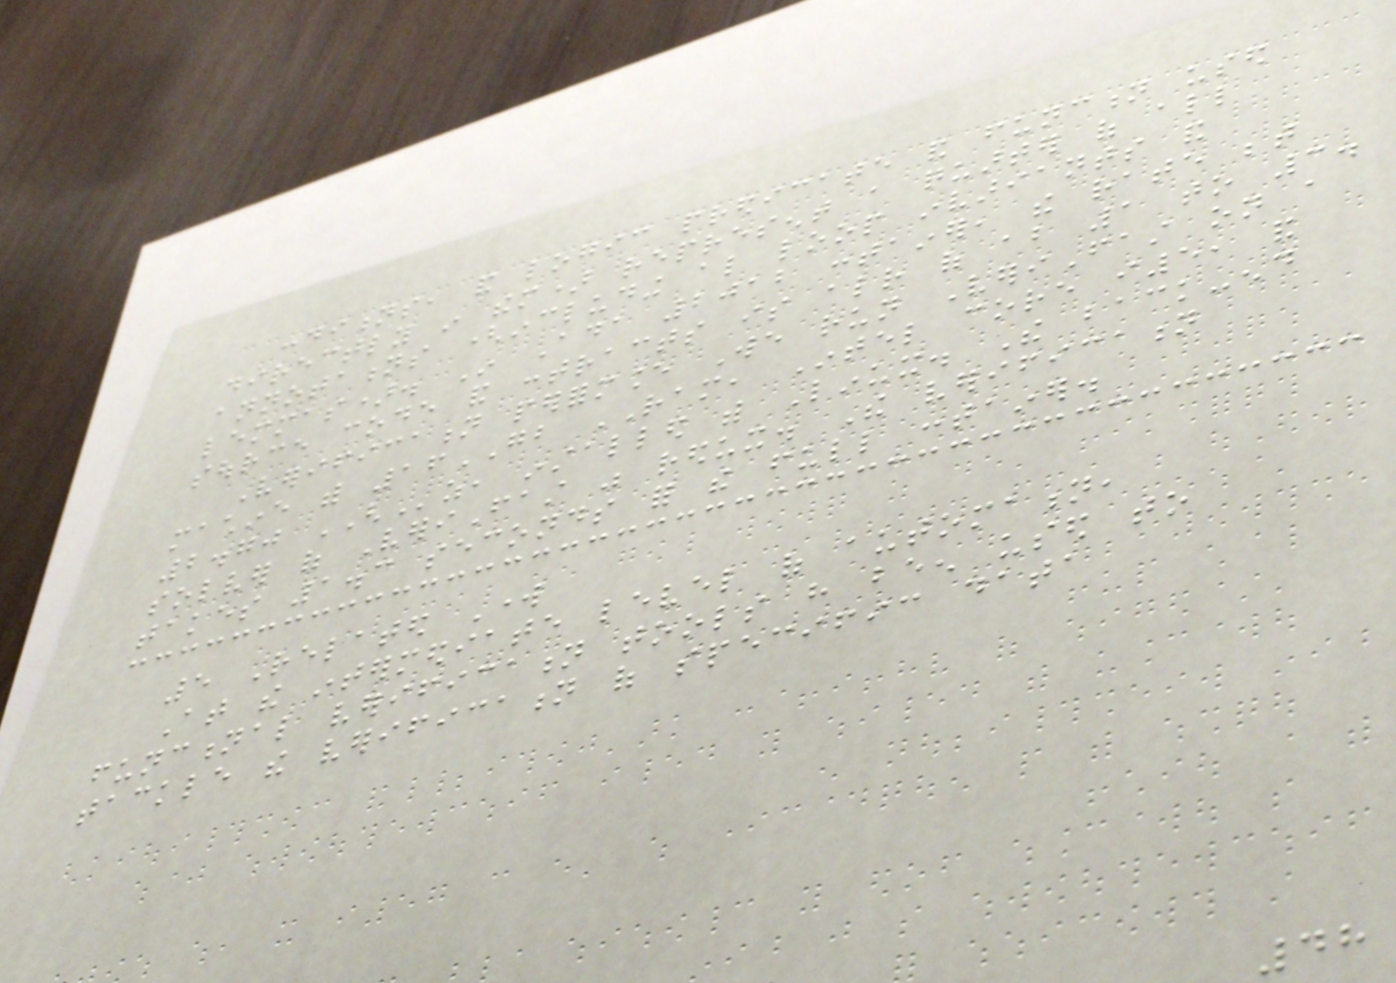conditions, and logic predicate and function used
directly in them) represent a quarter of all
annotations (including also loop invariants and
lemmas). In Ada 2012 container, the rate between
source code and contracts is already of about 1 to 3.
Verification performance We run VeriFast on a
machine with 16GB RAM, Intel core i5, and
2.70 GHz, installed with Linux. The back-end
solver of VeriFast was redux. The verification
takes 1.3 seconds for the full container.
5 Related Work
At the intermediate level of automation,
functional verification tools have been used to
tackle the verification of specific data
48
